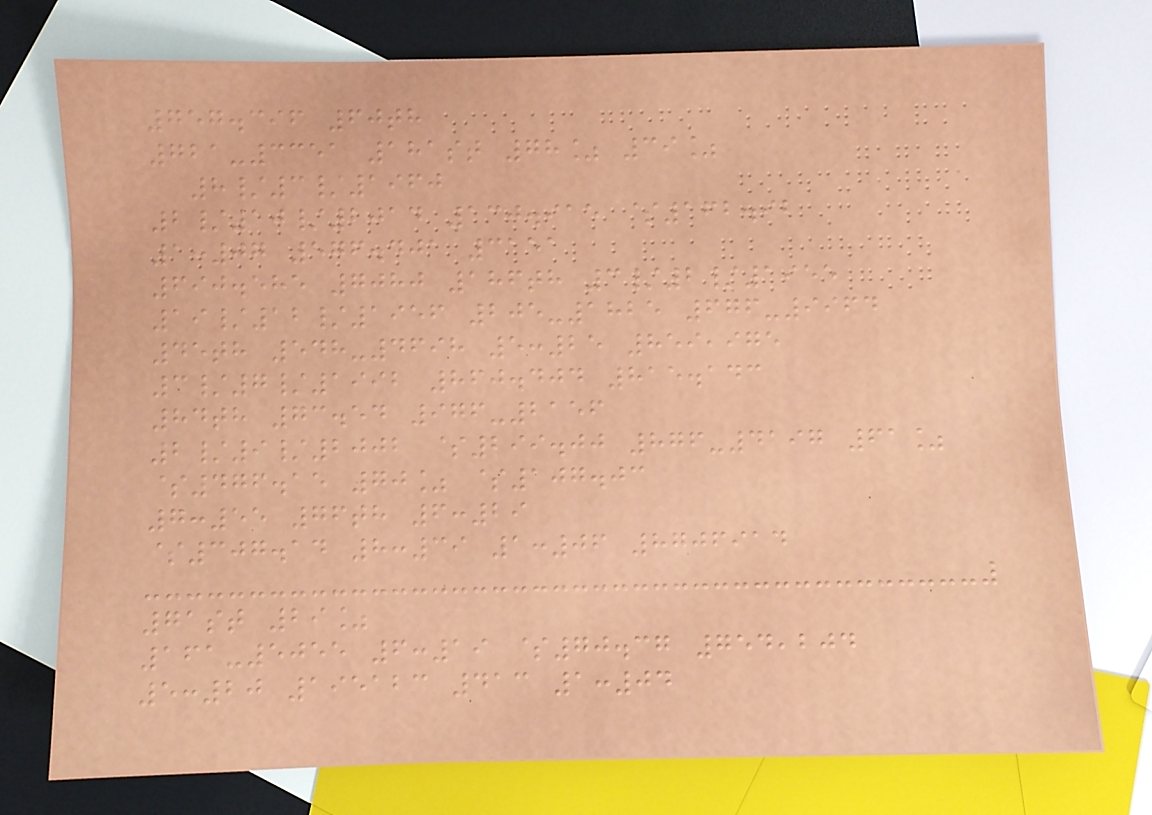757.396 60th
721-3351 181st 78% 39%
8/3/1960
2/10/2014 130.915 $162.92
1:07 576.401 3151
690.585 7080 186th 3/2/1955
19/12/1956 205-1825 676-9964
45th 548-4698 5:25 859,975
3/7/1992 860.404 815.143
84th 73.54 976-2156
2/9/2002 $299.00 876-4197 61%
$476.15 70% $107.03
7:55 76th 6:29
$307.14 8:39 1:06 8706914
71st 29%
161-5055 6:19 $70.37 754,204
5:20 195123 413 1:04
